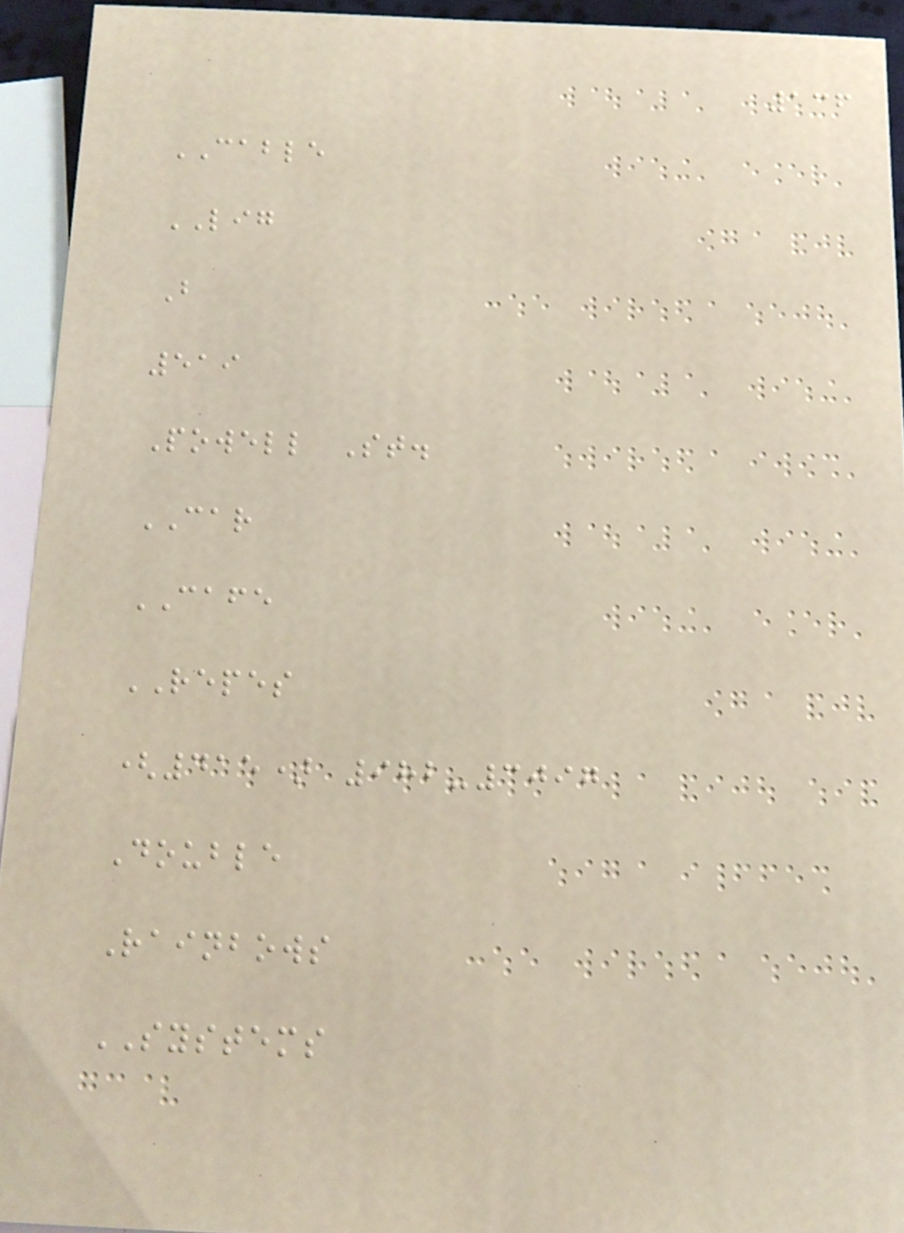136
CABLE
LIG
B
519
Powell St.
CAR
CAFE
REPES
(415) 982-3097
Double
Rainbows
SYSTEMS
